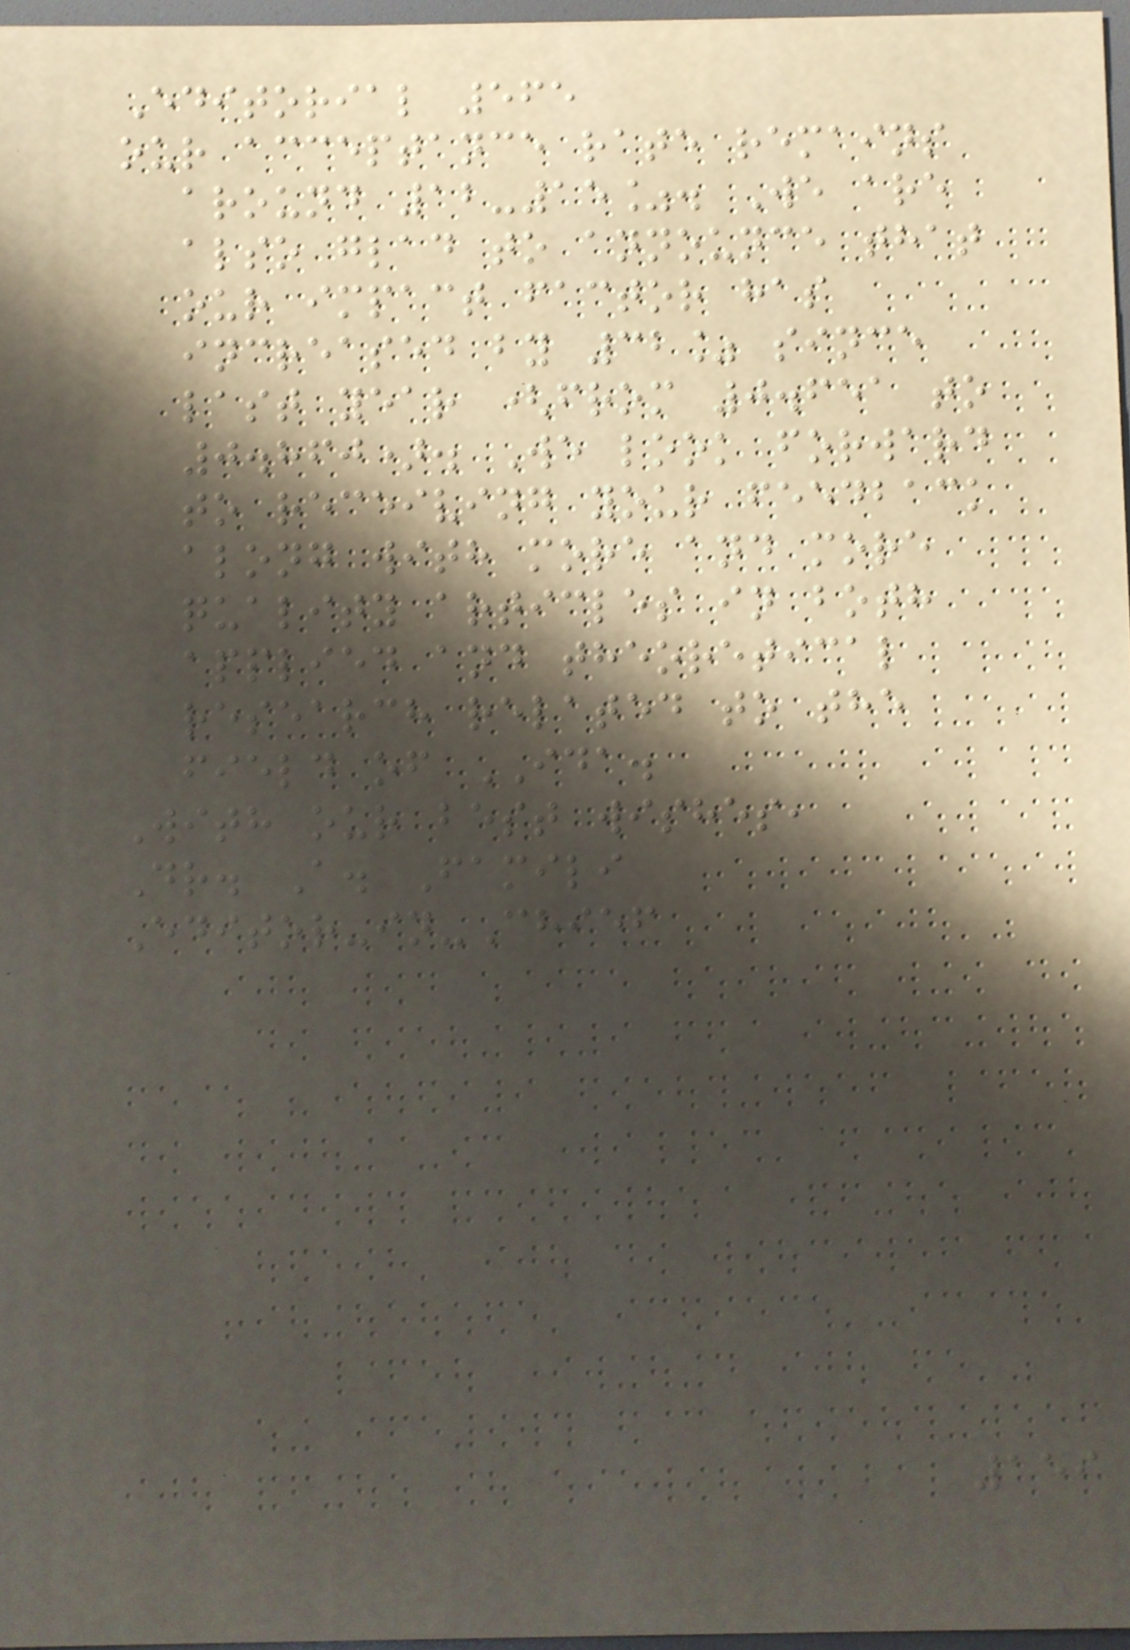Editorial 565
our acceptance rate remains
around 12-15%. We are
also glad to announce that
our impact factor has
increased by 32% since
last year (from 0.651 to
0.860). We look forward
to receiving your feedback
along with more and more
quality articles in both
applied and theoretical
research related to the
field of IDA.
With our best wishes,
Dr. A. Famili
Editor-in-Chief
159
